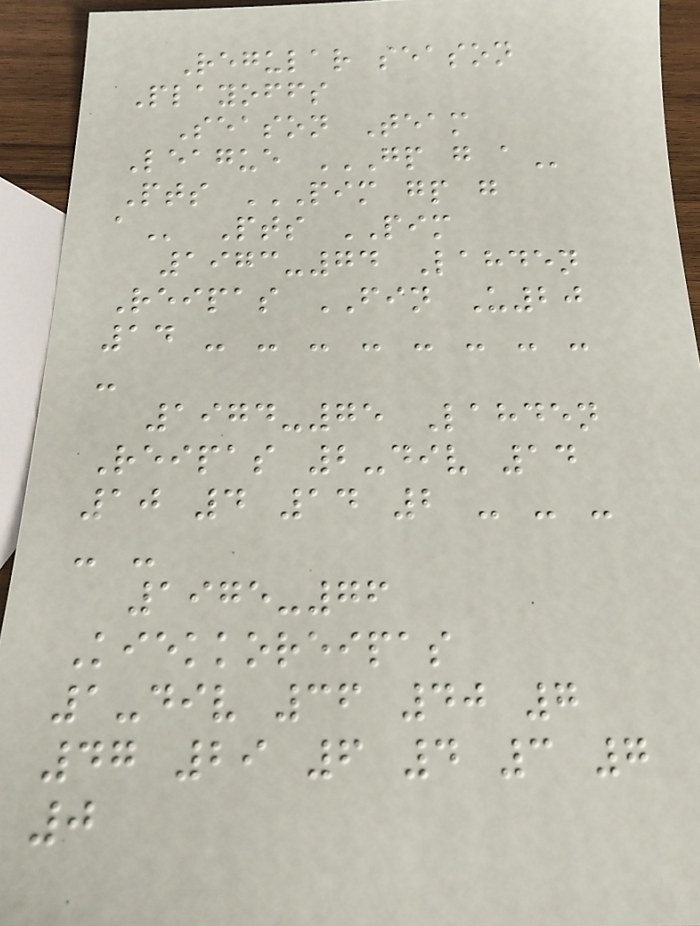Regular season
Playoffs
Season Team
League GP G A
Pts PIM GP G
A Pts PIM
1973-74 Lahden
Reipas FIN U20
14 - - - - - - - -
-
1974-75 Lahden
Reipas 2-div 14
10 4 14 2 - - -
- -
1975-76
Kiekkoreipas
1-div 36 40 7
47 29 6 4 3 7
0
